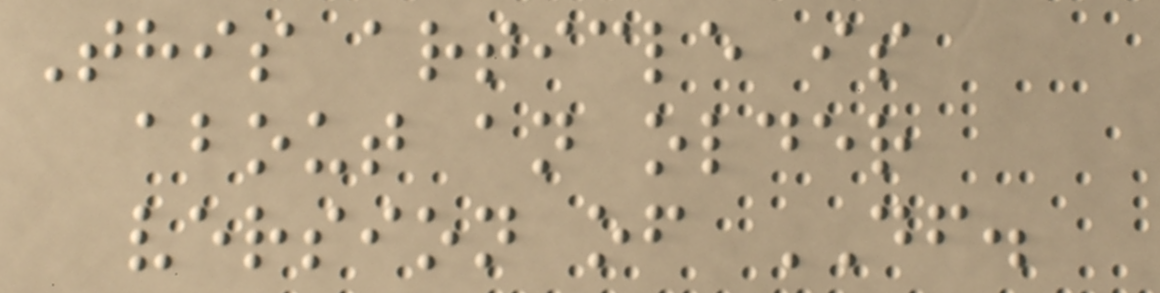This article is
about an older
version of DF.
